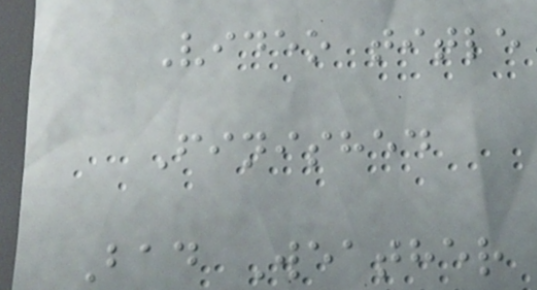Video title
Finished
Bad Weather
